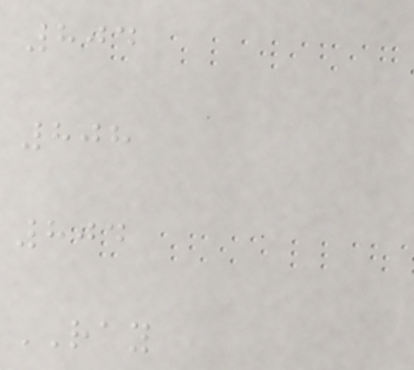804
808
804
RAY
